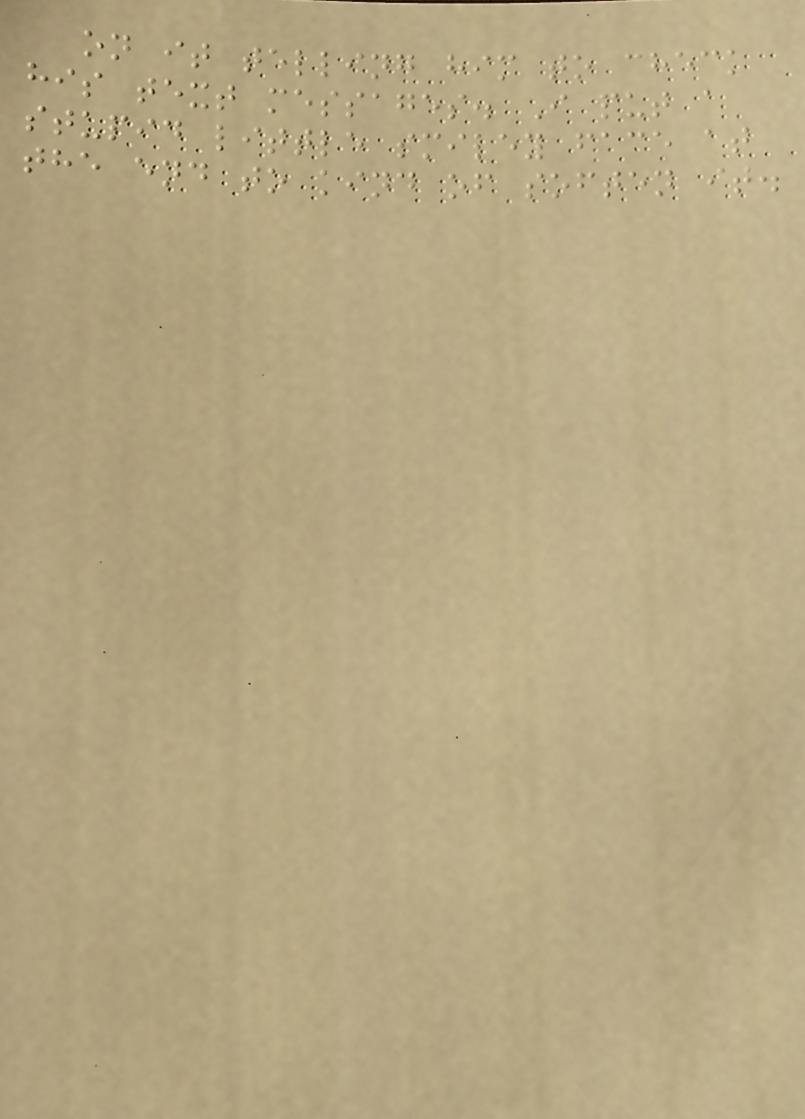on it telling him to check
his text messages. I put a
stupid little smiley face at
the end to kind of soften it.
